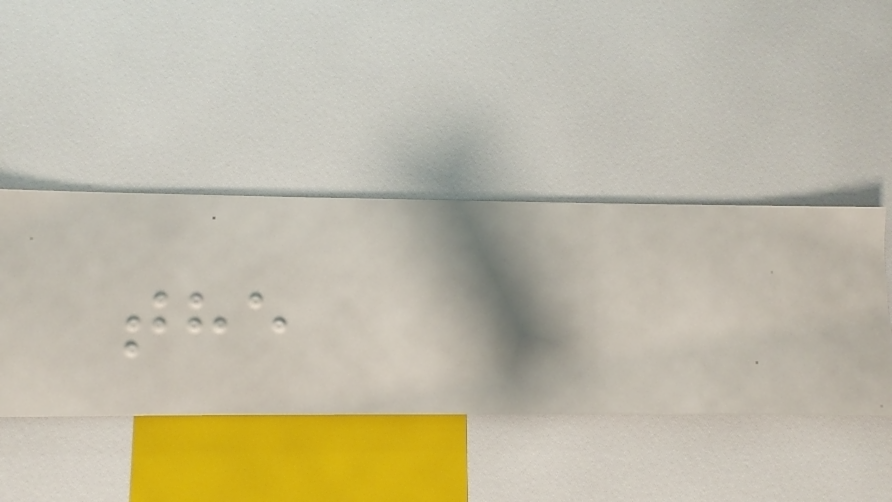the
